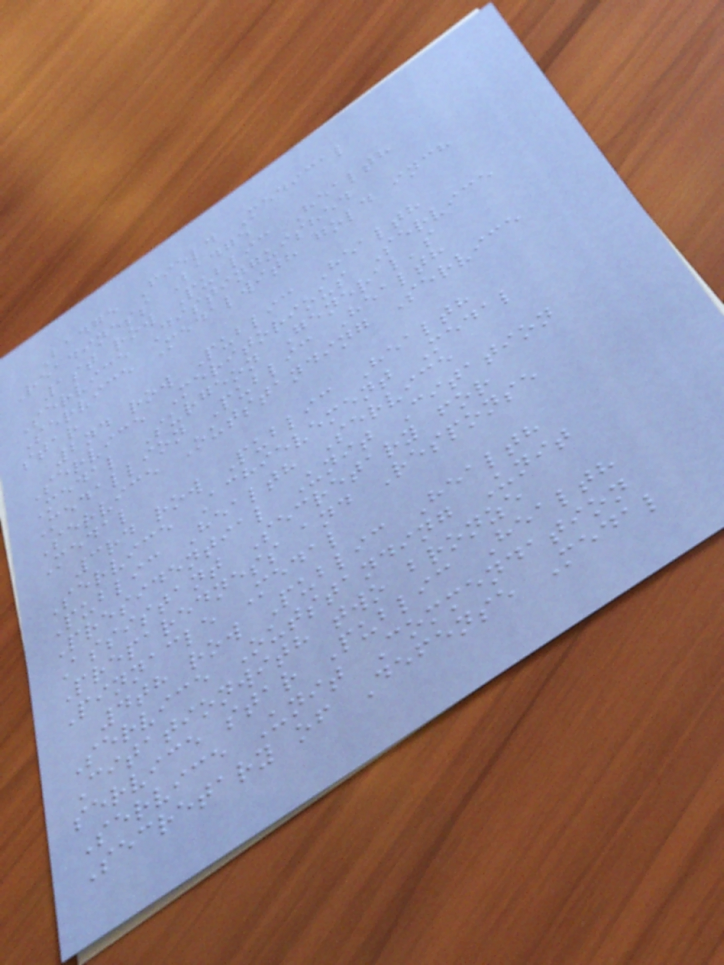Badge Field Medical
Readiness Badge
1st row Public Health
Service Distinguished
Service Medalwith gold inch
star
2nd row Public Health
Service Meritorious Service
Medal Surgeon General's
Medallion Public Health
Service Outstanding Service
Medal
3rd row Public Health
Service Achievement Medal
Public Health Service
Presidential Unit Citation
Assistant Secretary for
Preparedness and Response
Pinnacle Medal
4th row Public Health
Service Outstanding Unit
Citationwith two bronze
service star Public Health
Service Unit Commendation
Secretary of Defense Medal
